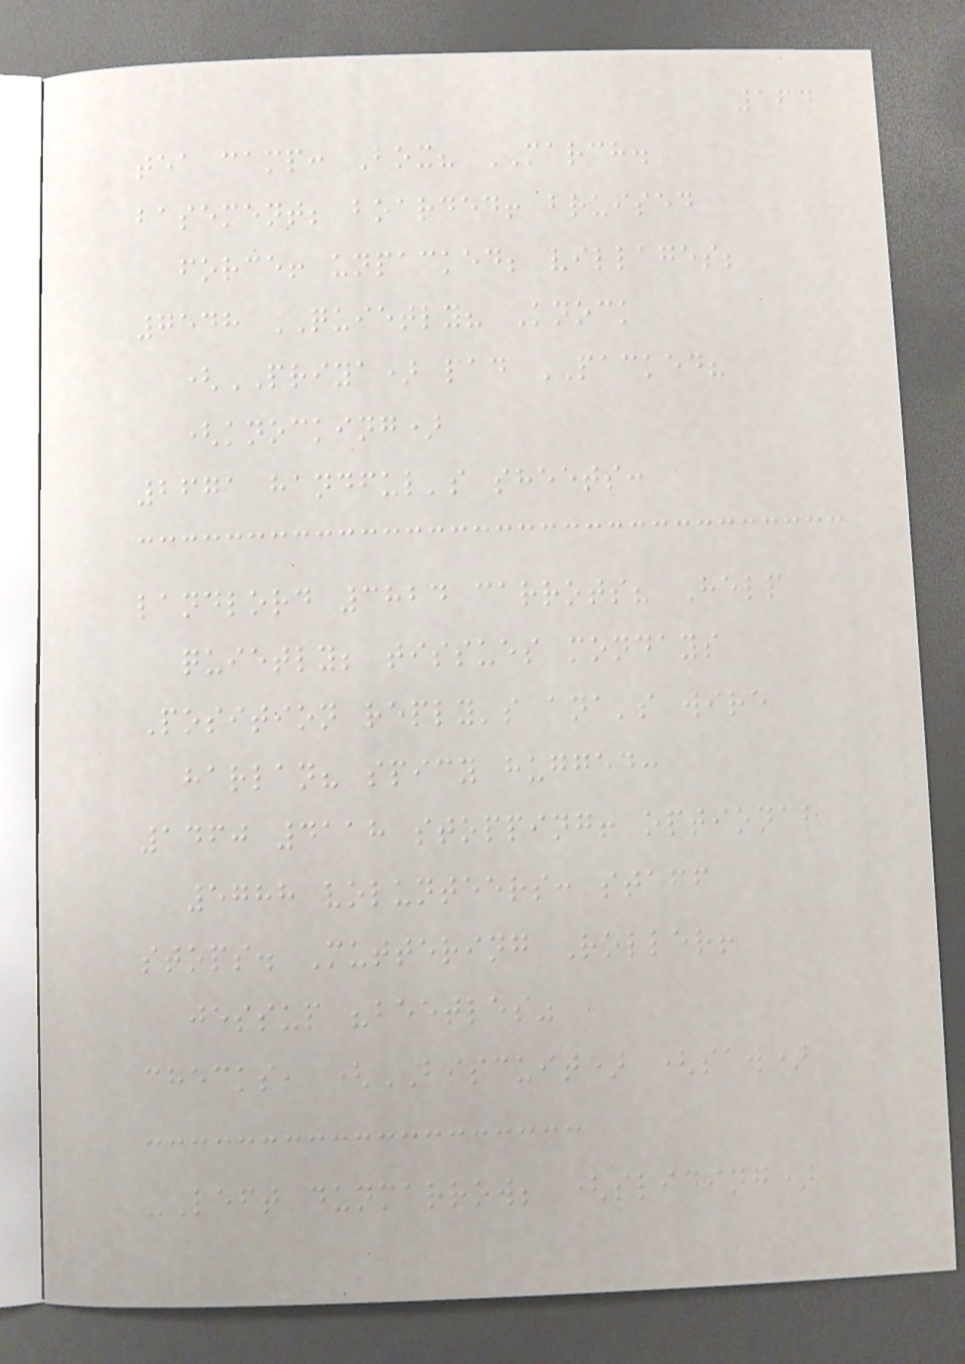164
tea camp: Box? MARCH.
basement; boarded! bruised
force! unpacked; villages;
7548 QUIETLY? Knock
(PRIYA) pad PACKED?
(knocking)
2671 handful's sheets:
landlord 3824 carrots? Help
quietly; tissues mondays
Position reply's ana's wire
harlan? spicy hugged:
1460 4118 stopping! optional
5788 volunteers: staff
stops. Muttering Roller!
jessup "beetles"
checks, (BISCUIT) (saw)
LEFT dunmarrow; (sliding)
